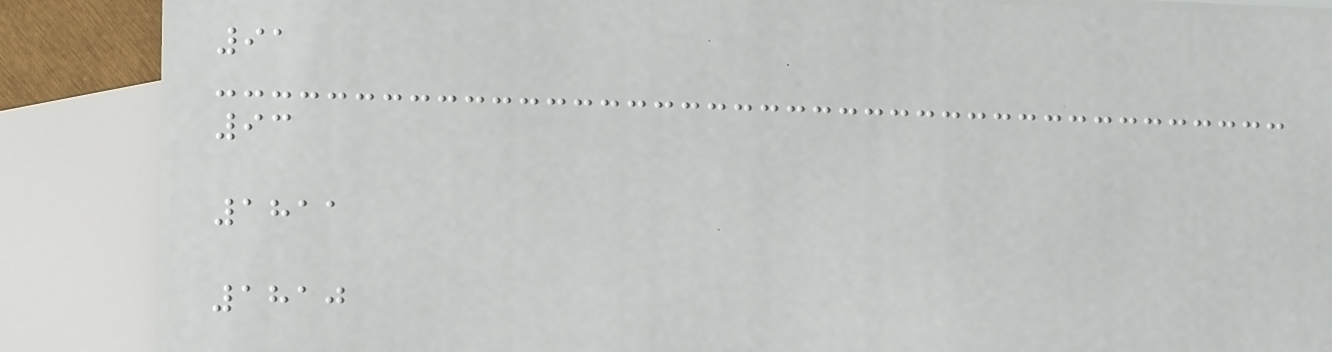91
93
1811
1810
